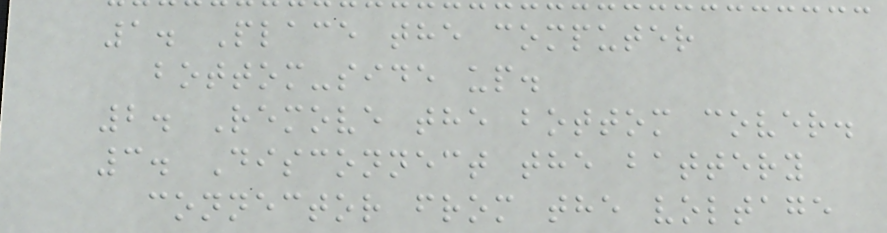1. Place the computer
bottom-side up.
2. Remove the bottom cover.
3. Disconnect the battery
connector from the voltage
